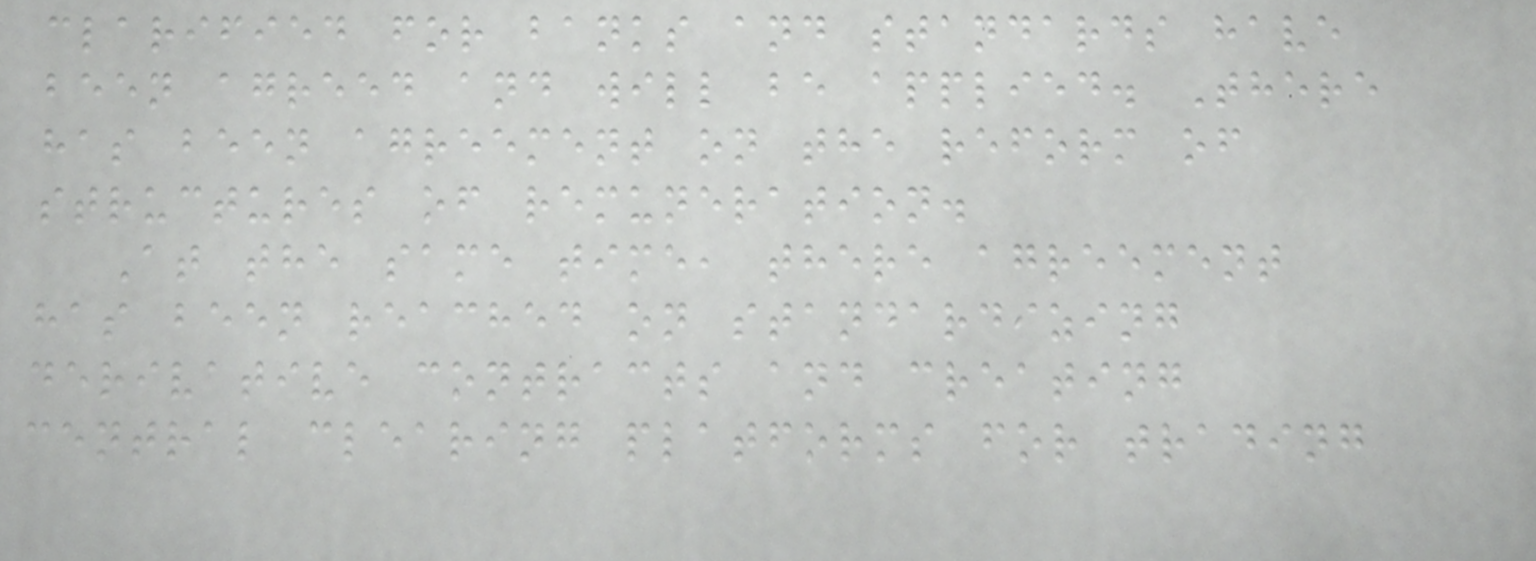clarified for banks and standards have
been agreed and will be applied. There
has been agreement on the reform of
structures of remuneration.
At the same time, there agreement
has been reached on standardizing
derivative contracts and creating
central clearing platforms for trading
